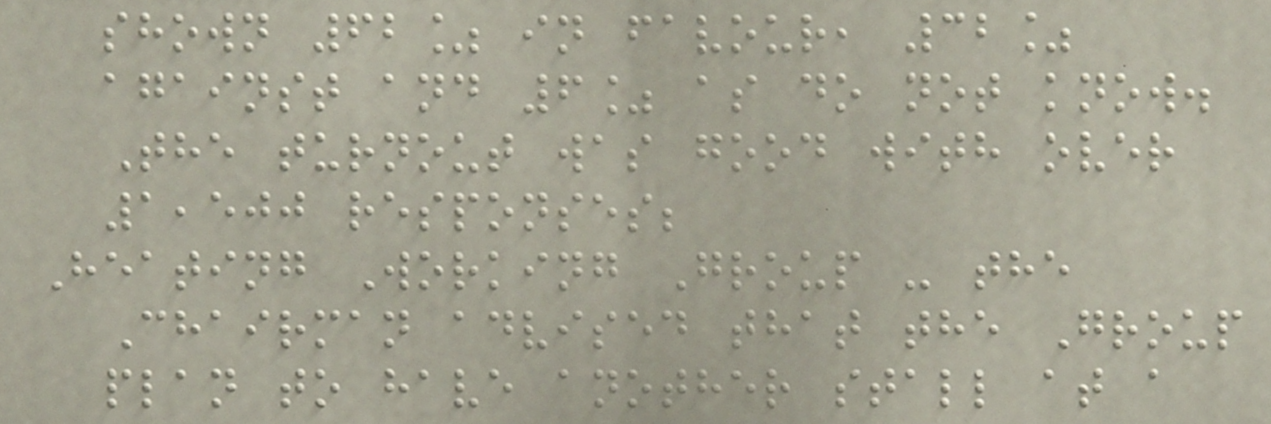shown 62% in favour, 32%
against and 6% as do not know.
The turnout was good with over
1,500 responses;
Heating Working Group - the
Chairman advised that the Group
plan to have another stall at a
